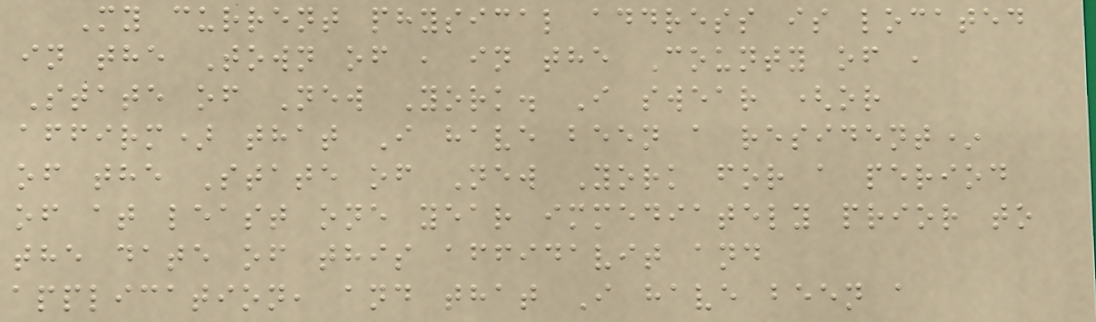My current physical address is located
in the Town of , in the County of ,
State of New York. I swear (or
affirm) that I have been a resident*
of the State of New York for a period
of at least one year immediately prior to
the date of this affidavit and
application, and that I have been a
